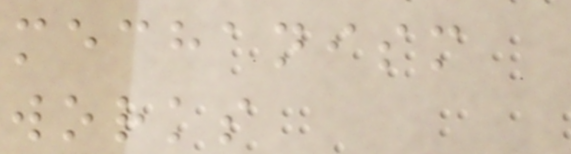mechanism
works
